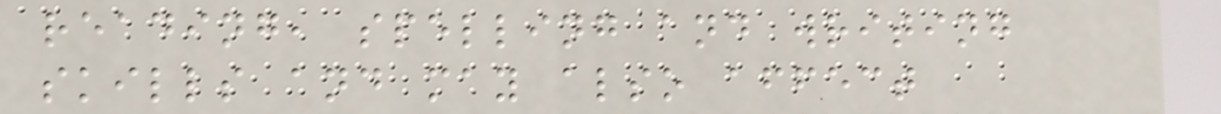reading, spelling and writing
skills and may also affect
